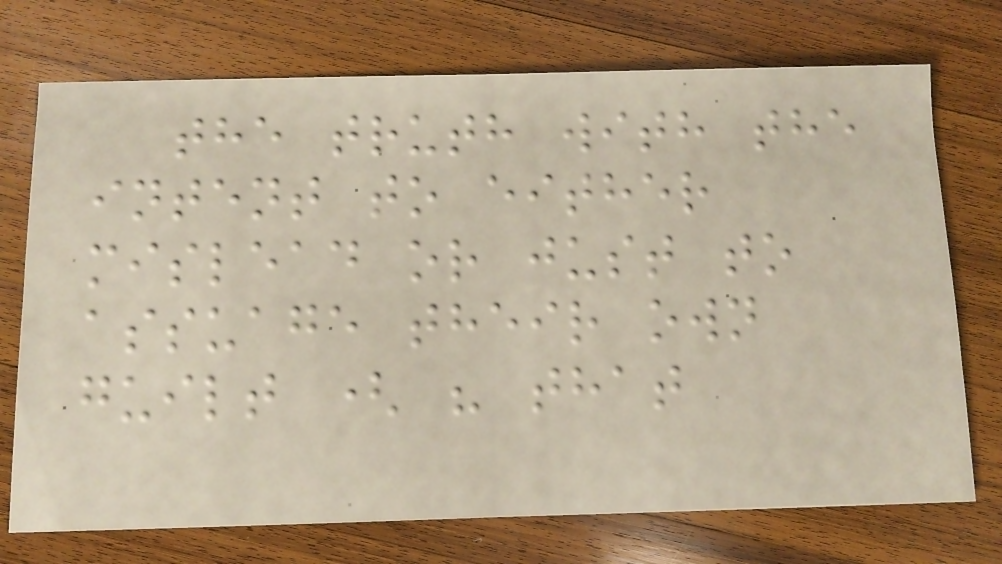the truth with the
intent to either
mislead or just to
assuage their own
guilt ( " that
